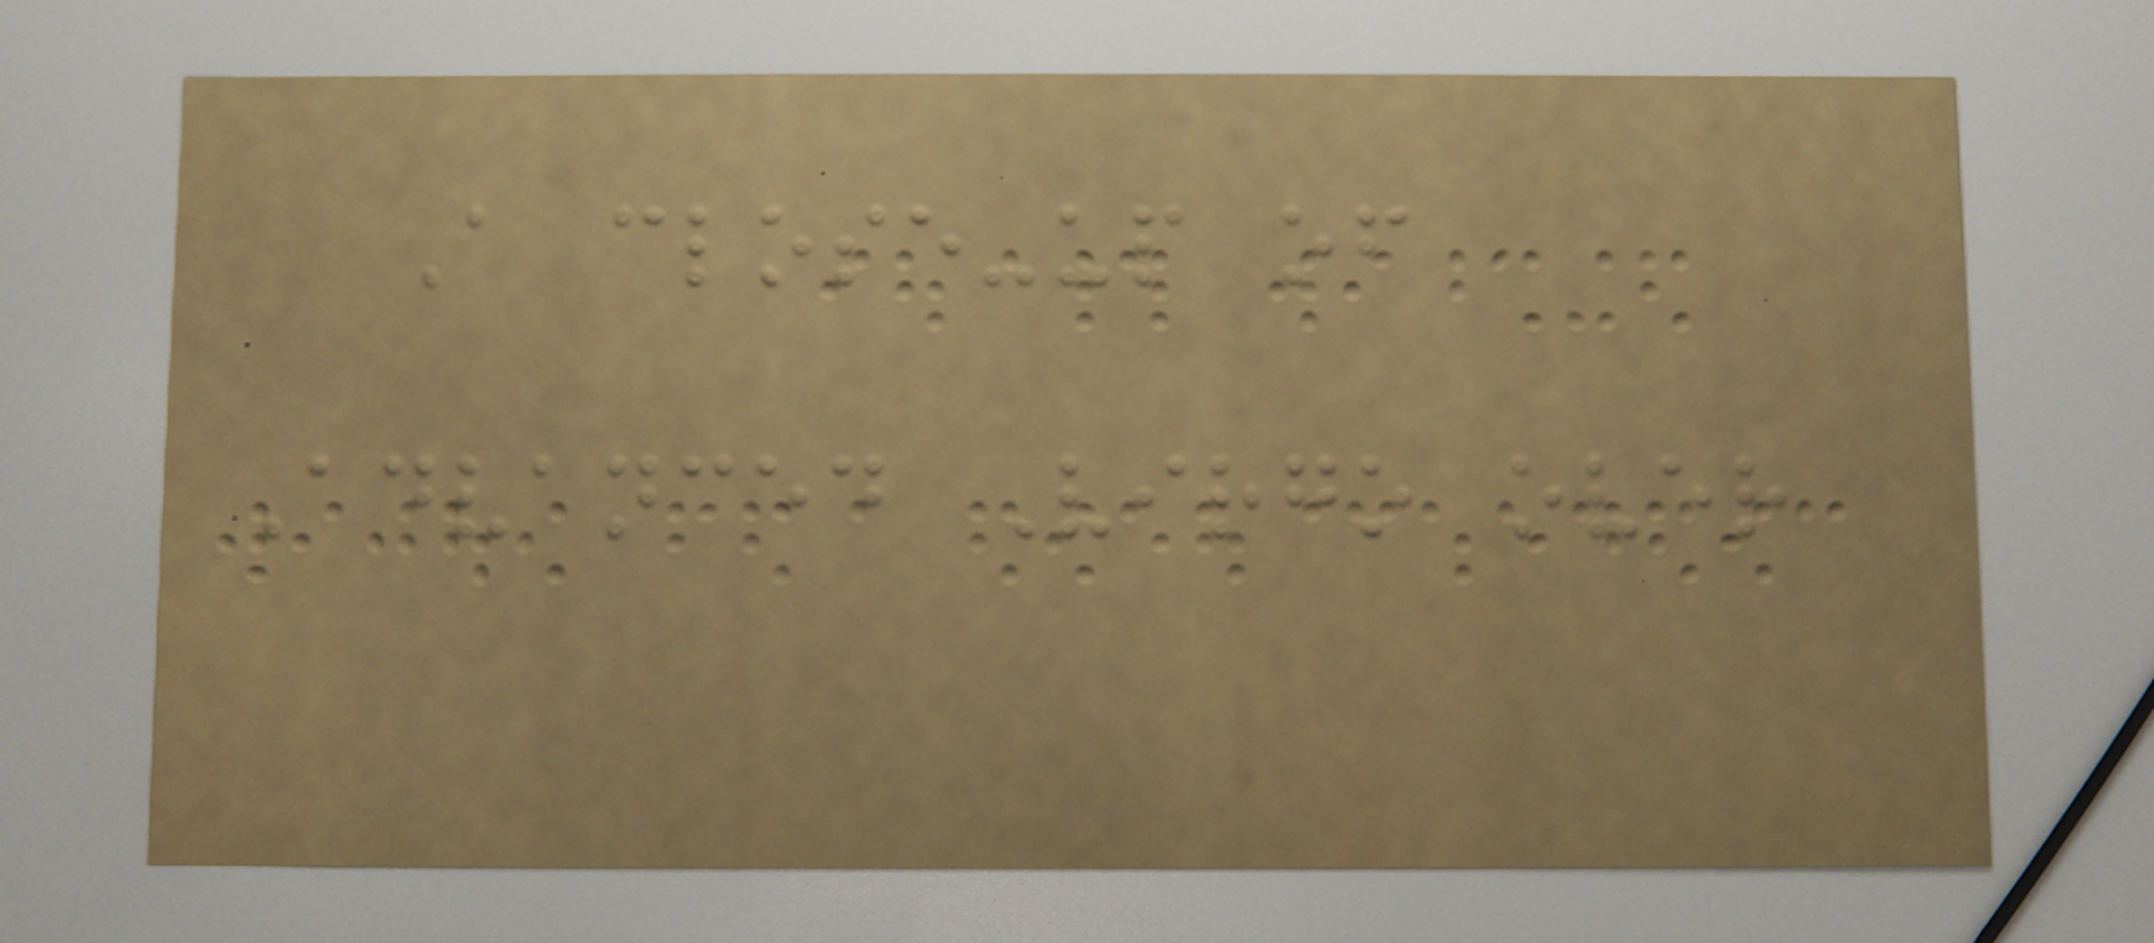A close-up of
Advanced Virgo over
